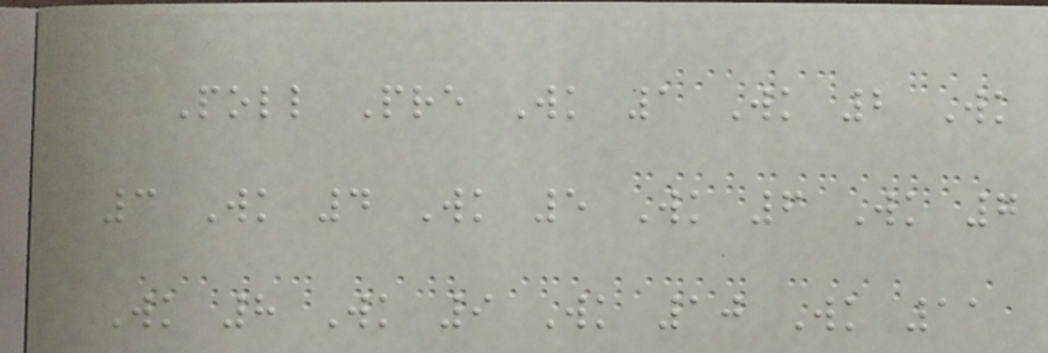Poll Pre Wk 1 Wk 2 Wk
3 Wk 4 Wk 5 Wk 6 Wk 7
Wk 8 Wk 9 Wk 10 Wk 11
